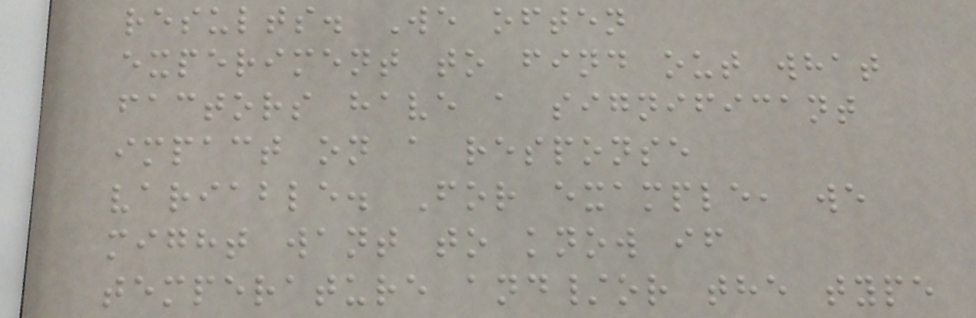results. We often
experiment to find out what
factors have a significant
impact on a response
variable. For example, we
might want to know if
temperature and/or the type
